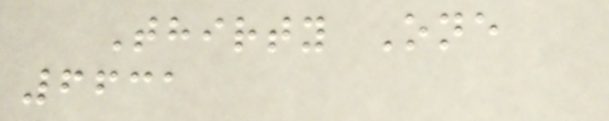Thirty One
6631
